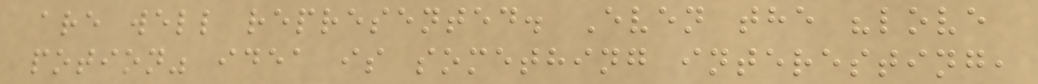are well represented. Even the "love
potion" idea is something interesting,
